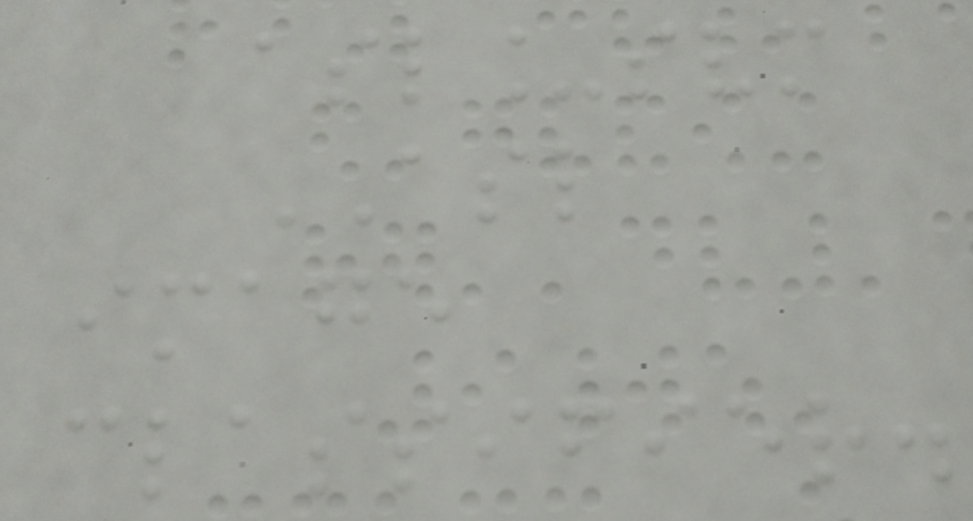asl_svm
ASL
image
classifier.
